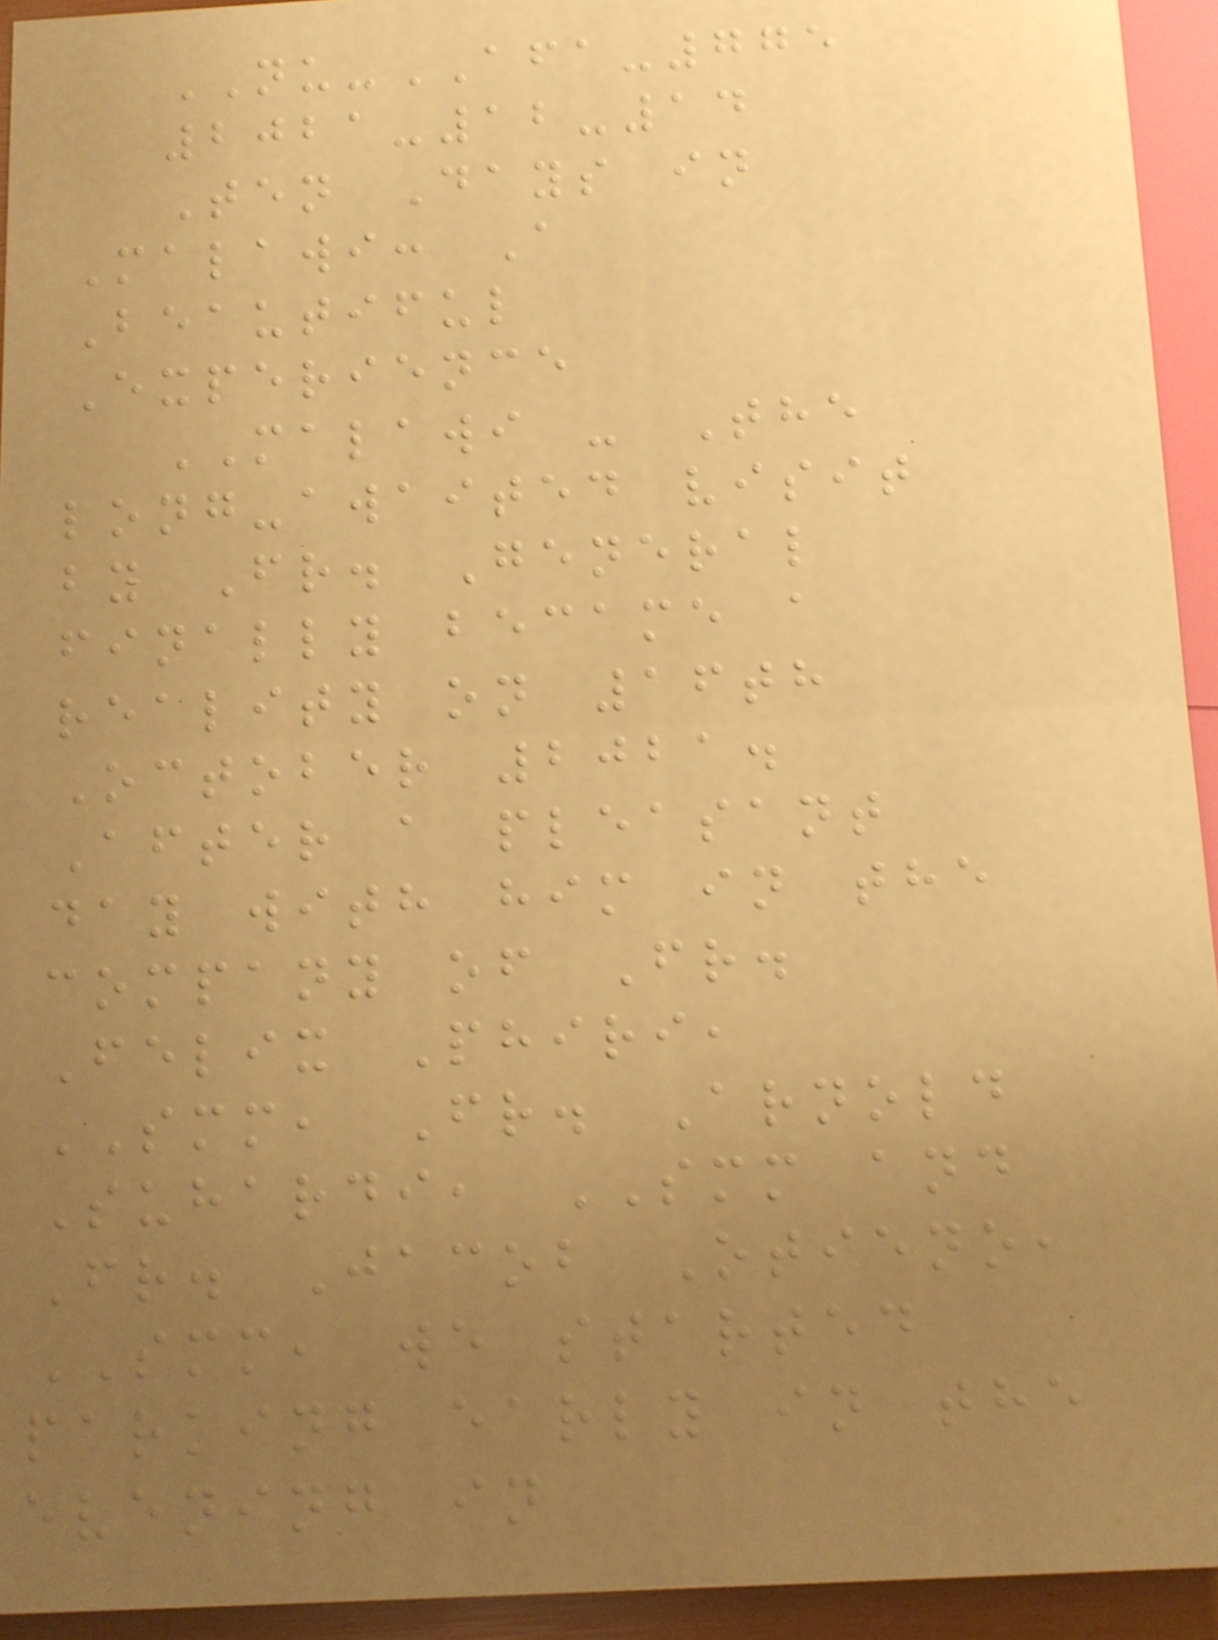NU-AFA-775
2021-12-14
Ten Days in
Malawi: A
Beautiful
Experience
MALAWI - The
long-awaited visit
by Fr. General
finally became a
reality on 16th
October 2021.
After a pleasant
day with him in the
company of Fr.
Felix Phiri,
SMM, Fr. Arnold
Suhardi, SMM and
Fr. Jacob Otieno,
SMM, we started
parking early in the
evening in
